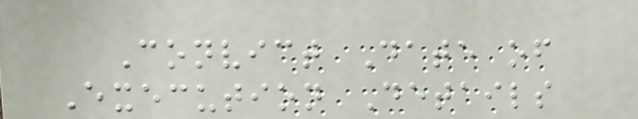Convict Date of
Execution Details
